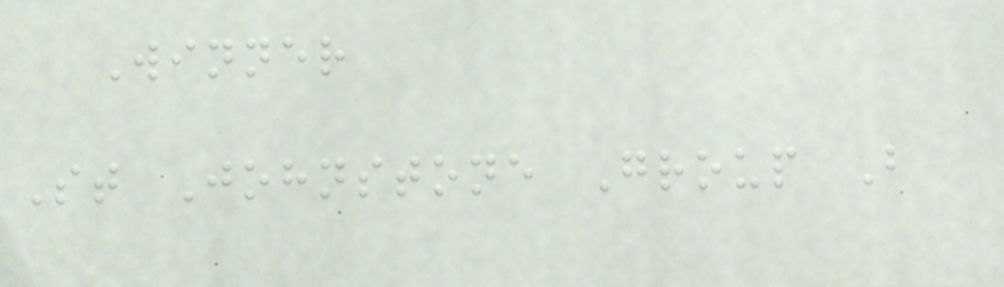Winner
St Johnstone Group B
